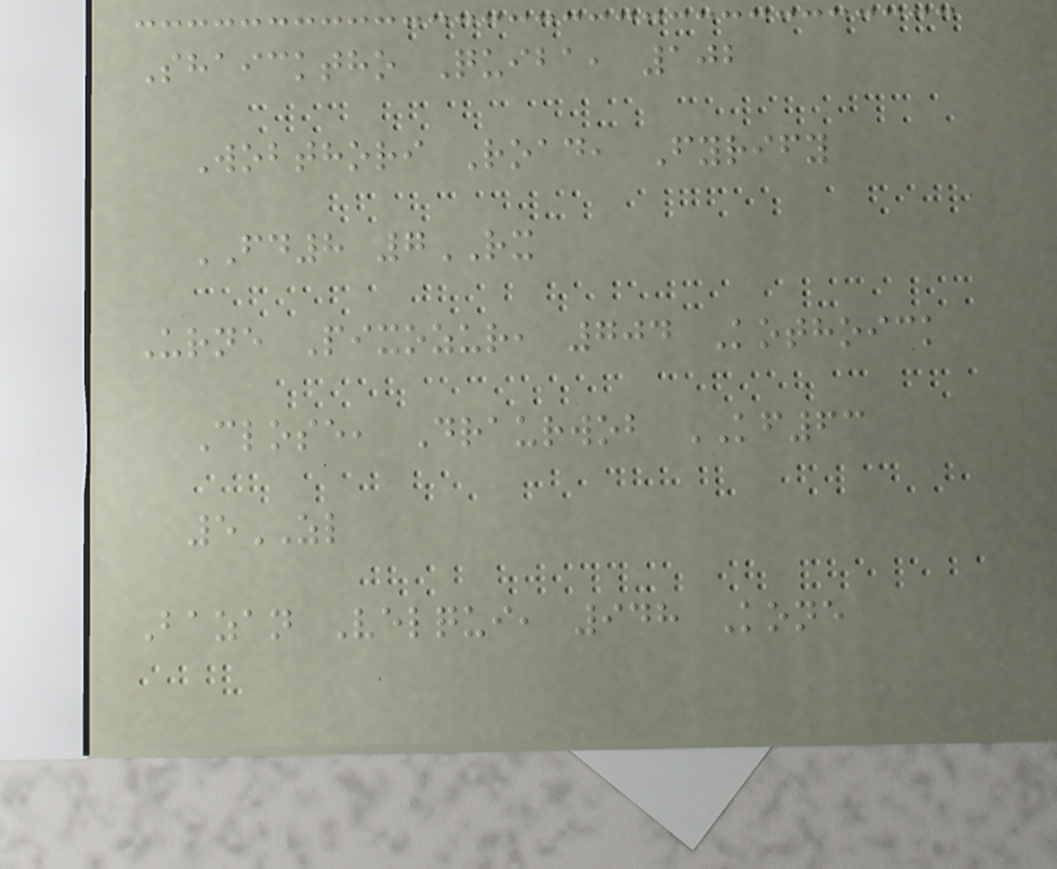Shaicktho Quiba, 102
Wobthori Road, Fyrify
FD8 7RX
Urne Pixozur, 704 Kothoick
Close, Draurwob KF63
5ZL
Bazan Velqui, 948 Kone
